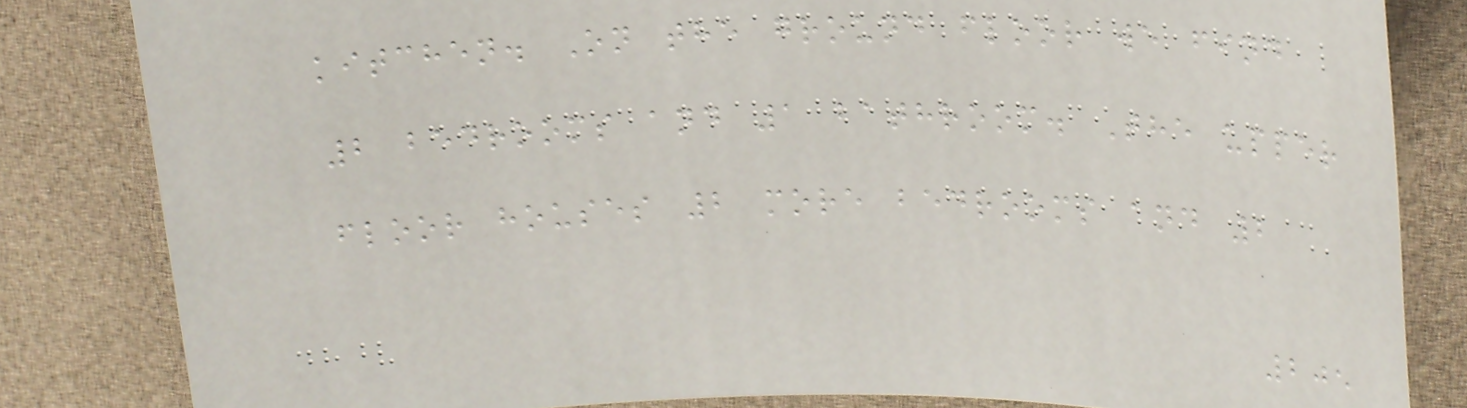kitchen. On the ground floor we find
2 bedrooms and 1 bathroom. The upper
floor houses 2 more bedrooms and 2
205
